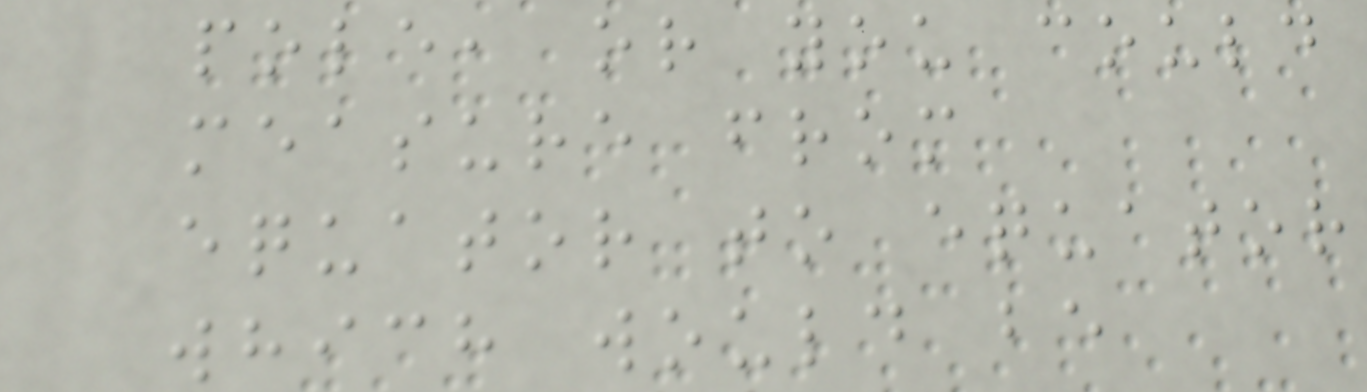pole, or you could
measure from
equator to equator
which would be
